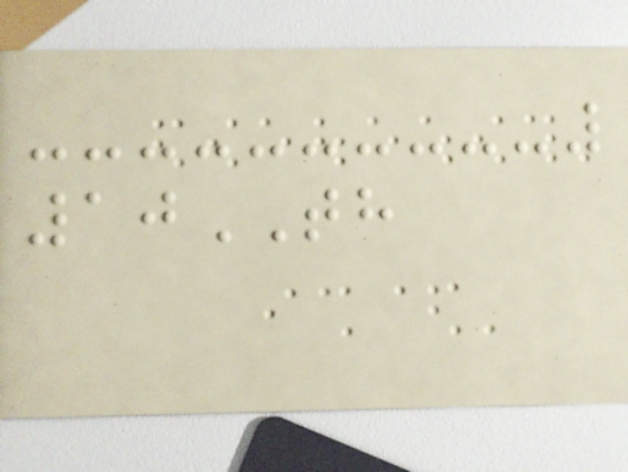10TH
